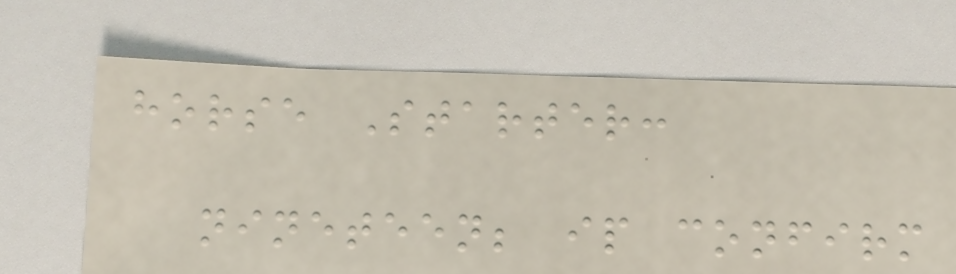horse Starter:
nineteen; ip confirm
